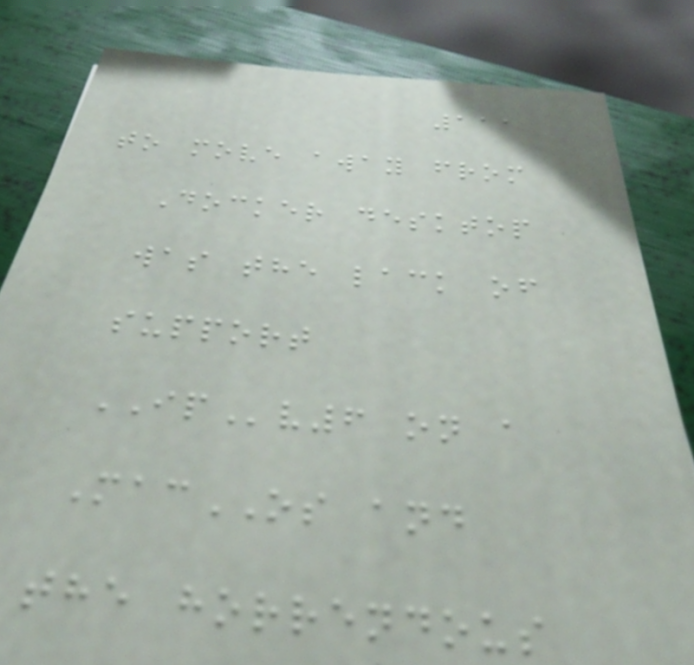111
to move away from
Docker desktop
was the lack of
support
IPv6 on a
MacOS and
the horrendous
